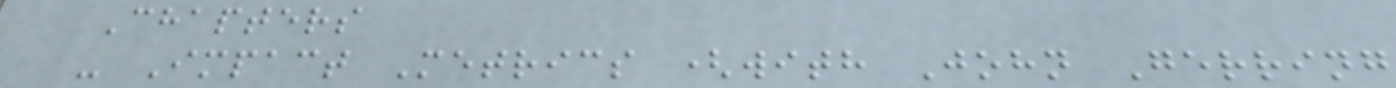Chapters
- Impact Metrics (with John Gerring
